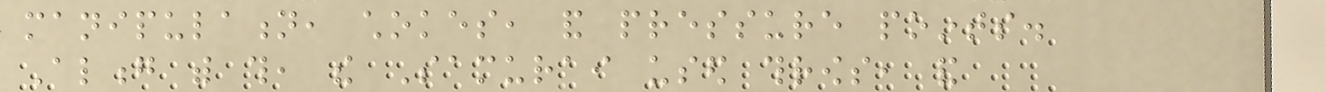manipulation, chokes, and pressure points.
Along with this, the Samurai used throws, and
